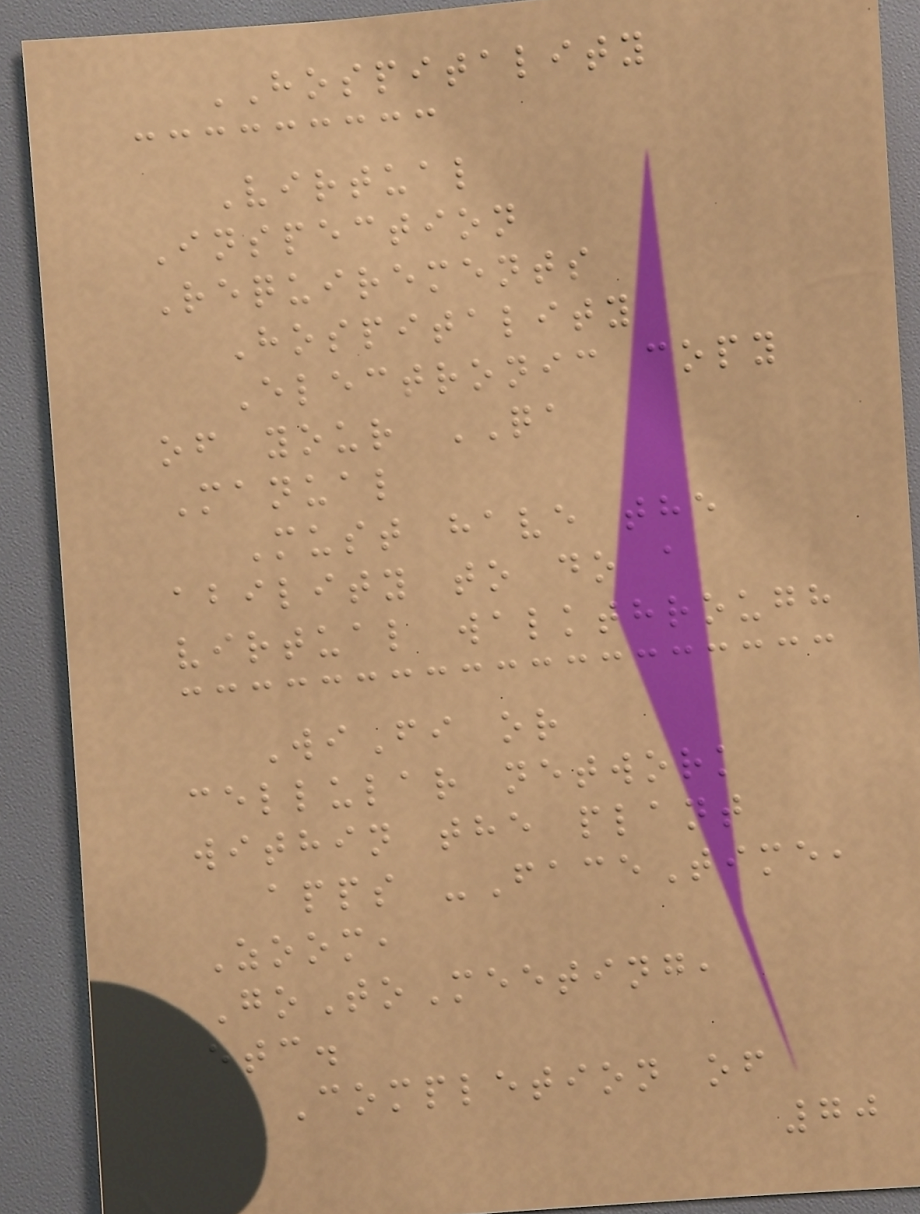HOSPITALITY
Virtual
Inspection
Requirements
Hospitality
Electronic copy
of your QA
Manual
Must have the
ability to do a
virtual walkthrough
WiFi or
cellular network
within the plant
apps -FaceTime,
Zoom,
GoToMeeting,
etc.
Completion of
70
